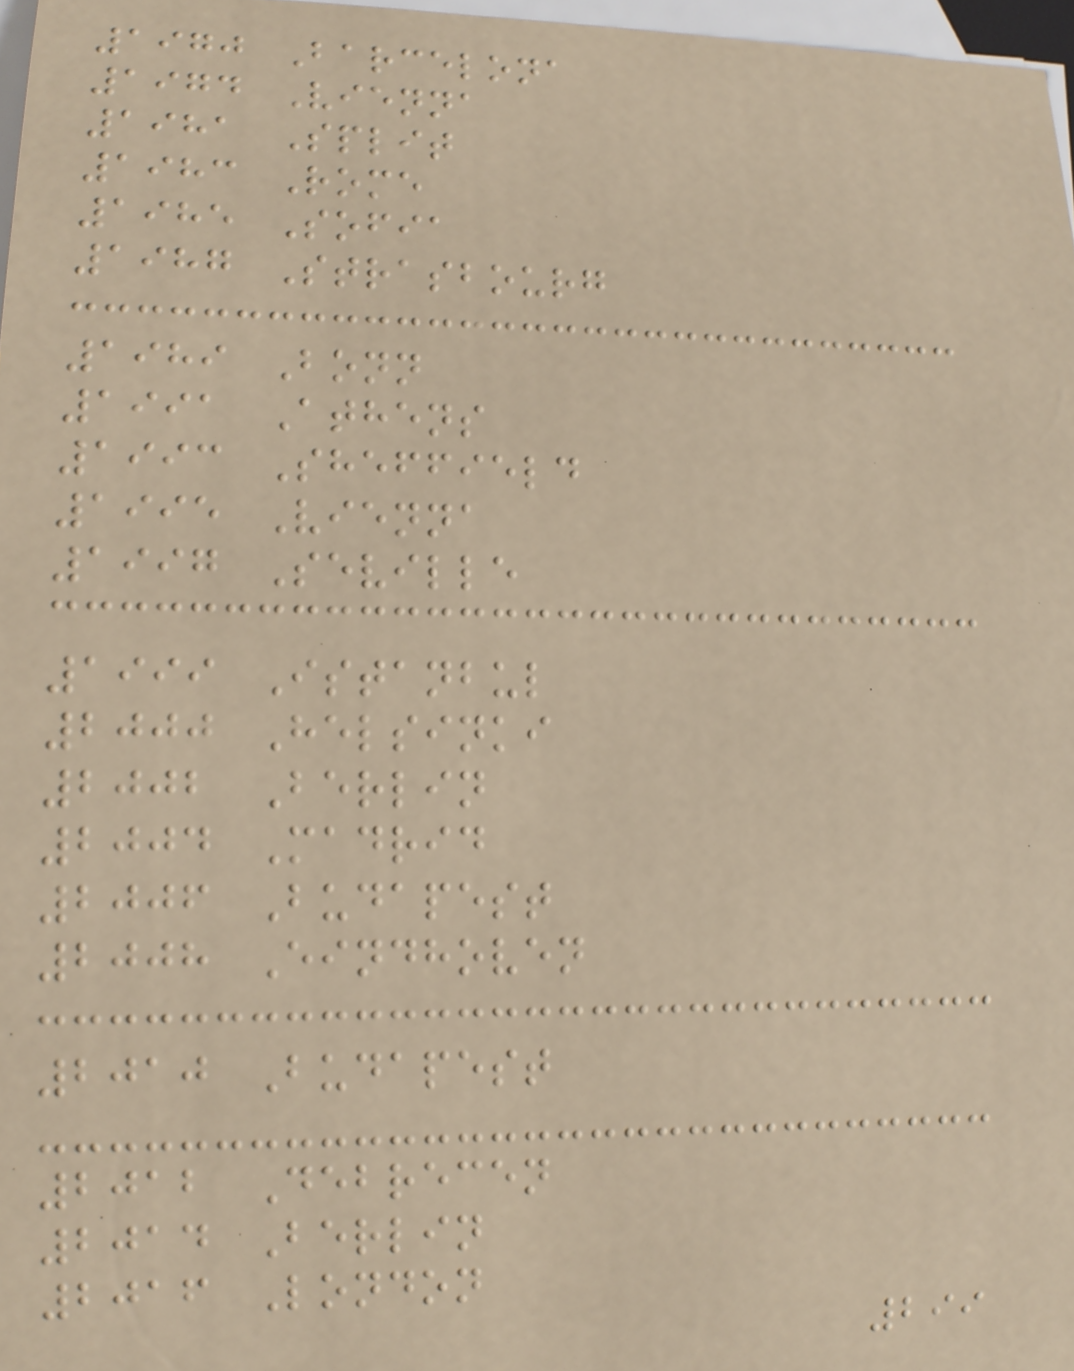1970 Barcelona
1974 Vienna
1981 Split
1983 Rome
1985 Sofia
1987 Strasbourg
1989 Bonn
1991 Athens
1993 Sheffield
1995 Vienna
1997 Seville
1999 Istanbul
2000 Helsinki
2002 Berlin
2004 Madrid
2006 Budapest
2008 Eindhoven
2010 Budapest
2012 Debrecen
2014 Berlin
2016 London
299
